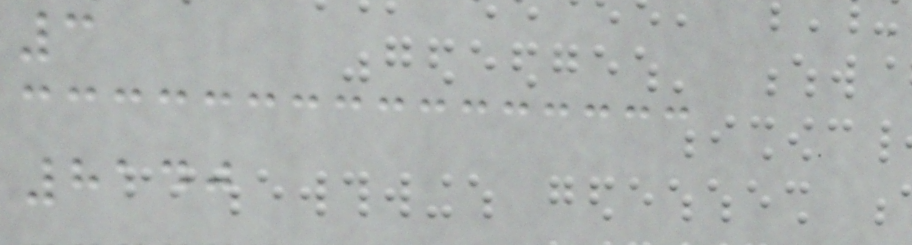3
8140
